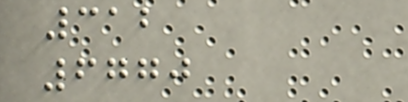312
6770
